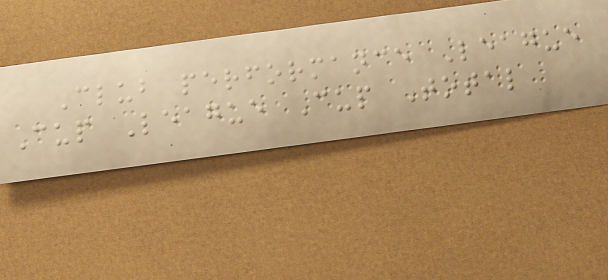Club performance League
Cup League Cup Total
